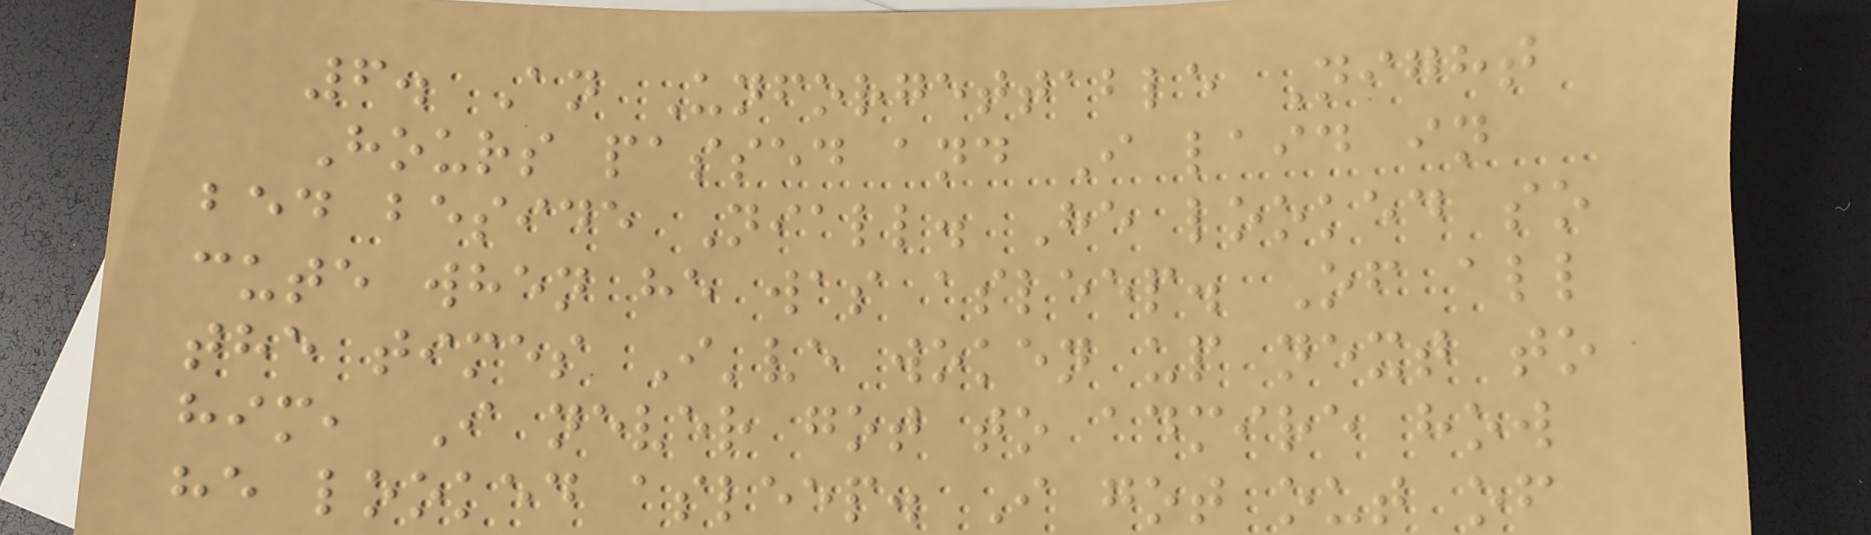6. An Unforgettable Night
Hours passed and I laid in
bed beside Niall. He looked so
cute when he was asleep. Of all
the times I've woken up next to
him, I never got to admire how
he looked asleep. I got out of
